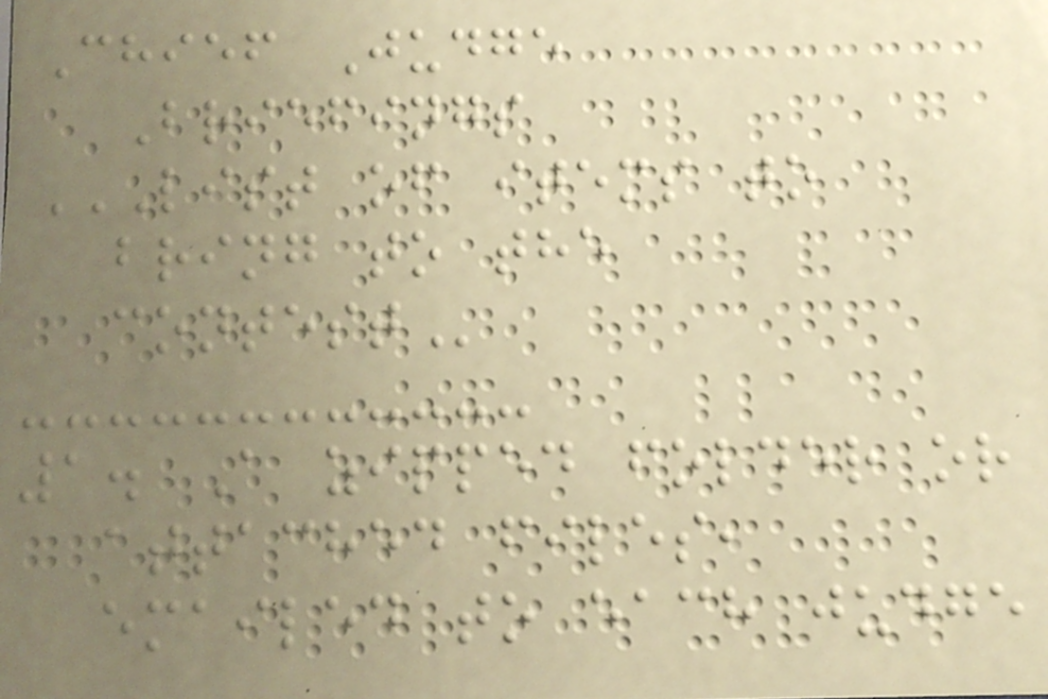Chief Judge
Briefings
LIST OF ITEMS TO
BRING TO THE
CONTEST
1. A zipped folder or
attached files,
emailed to each judge
